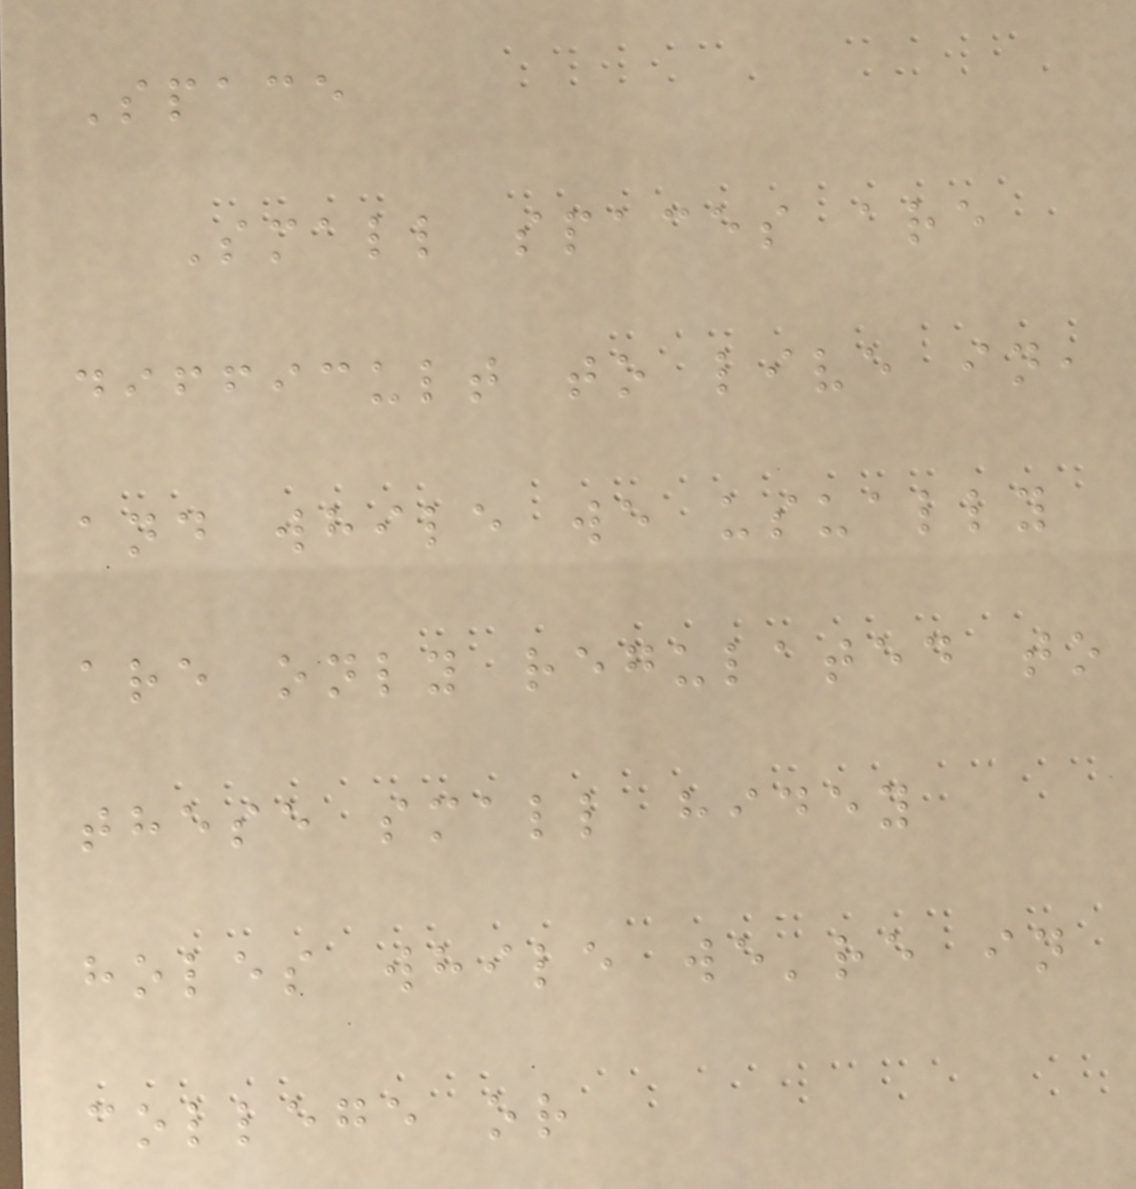Space
Small spaces are
difficult to live in,
and while we usually
are only regulated to
these small hidey
holes while we're in
college or
